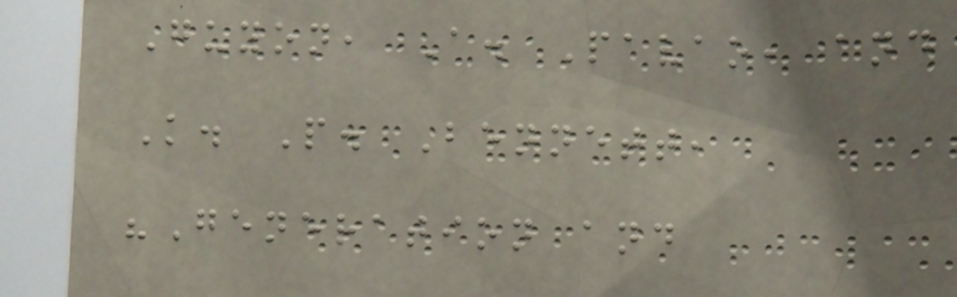Guyon, A. Pavao, and
K. P. Bennett,
"Generation and
